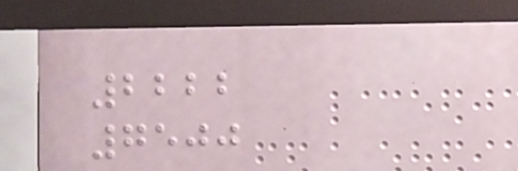2222
7500
